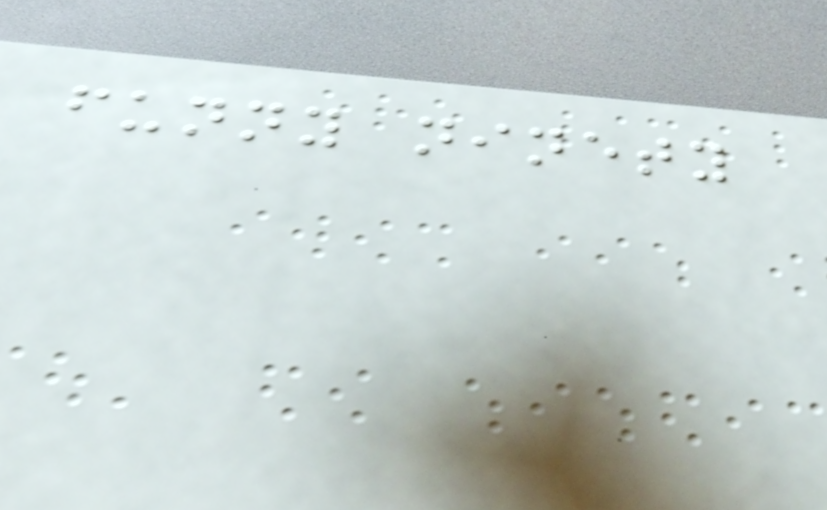funny ninety
